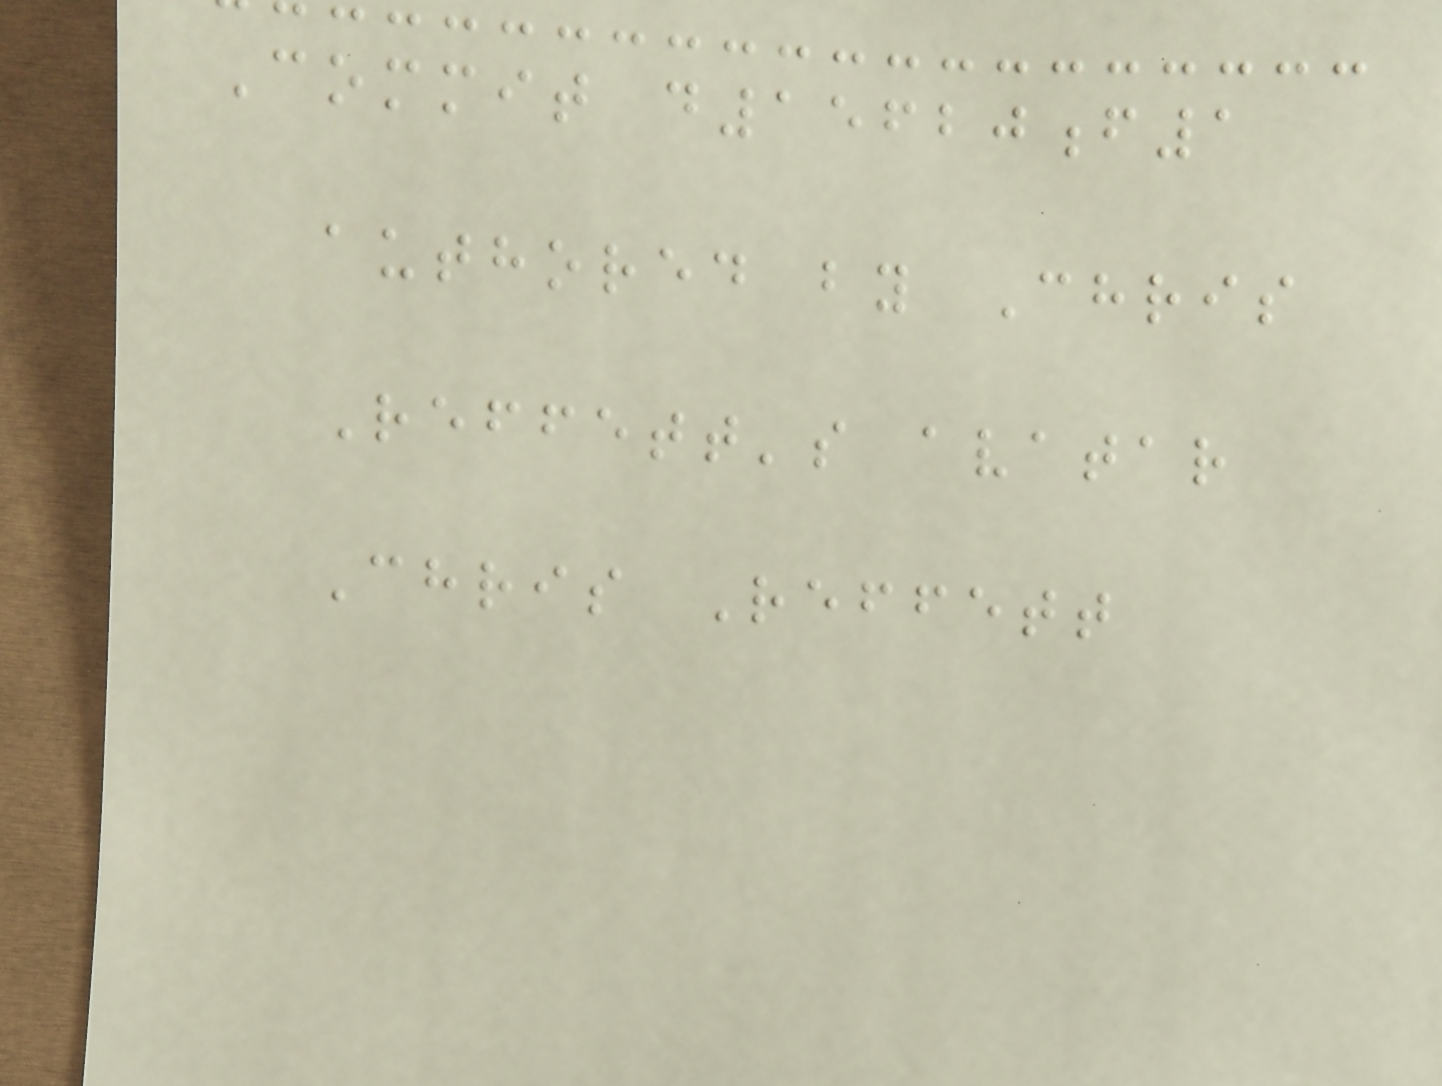Commit d15620f1
authored by Chris
Reffett's avatar
Chris Reffett
